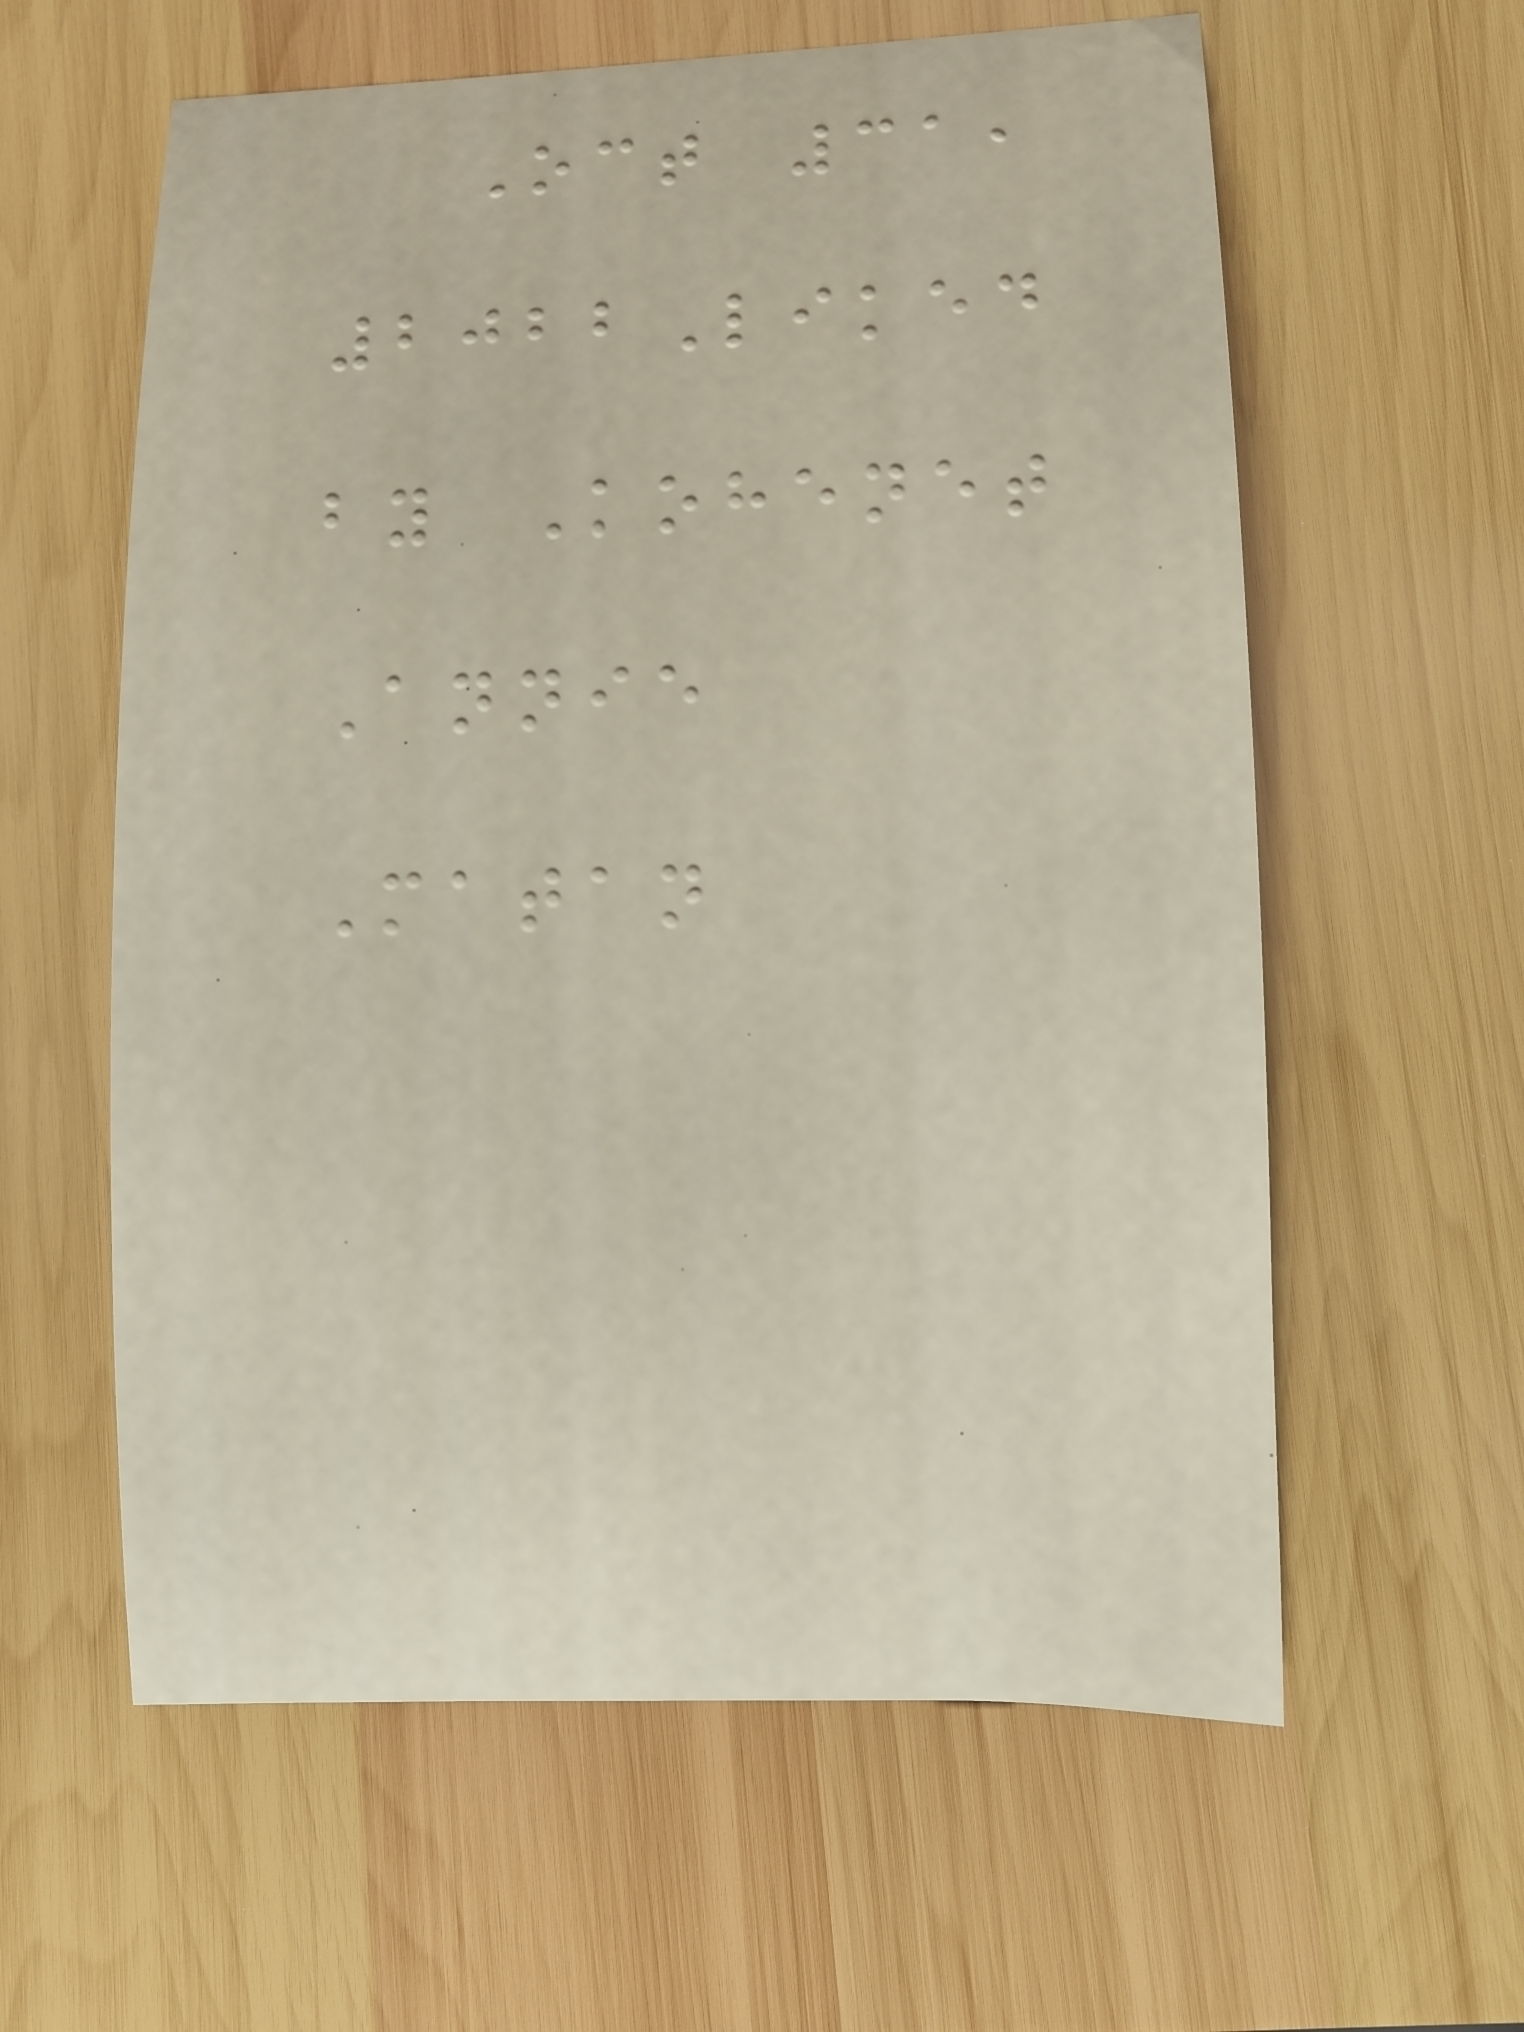Oct 31,
2022Liked
by Kohenet
Annie
Matan
